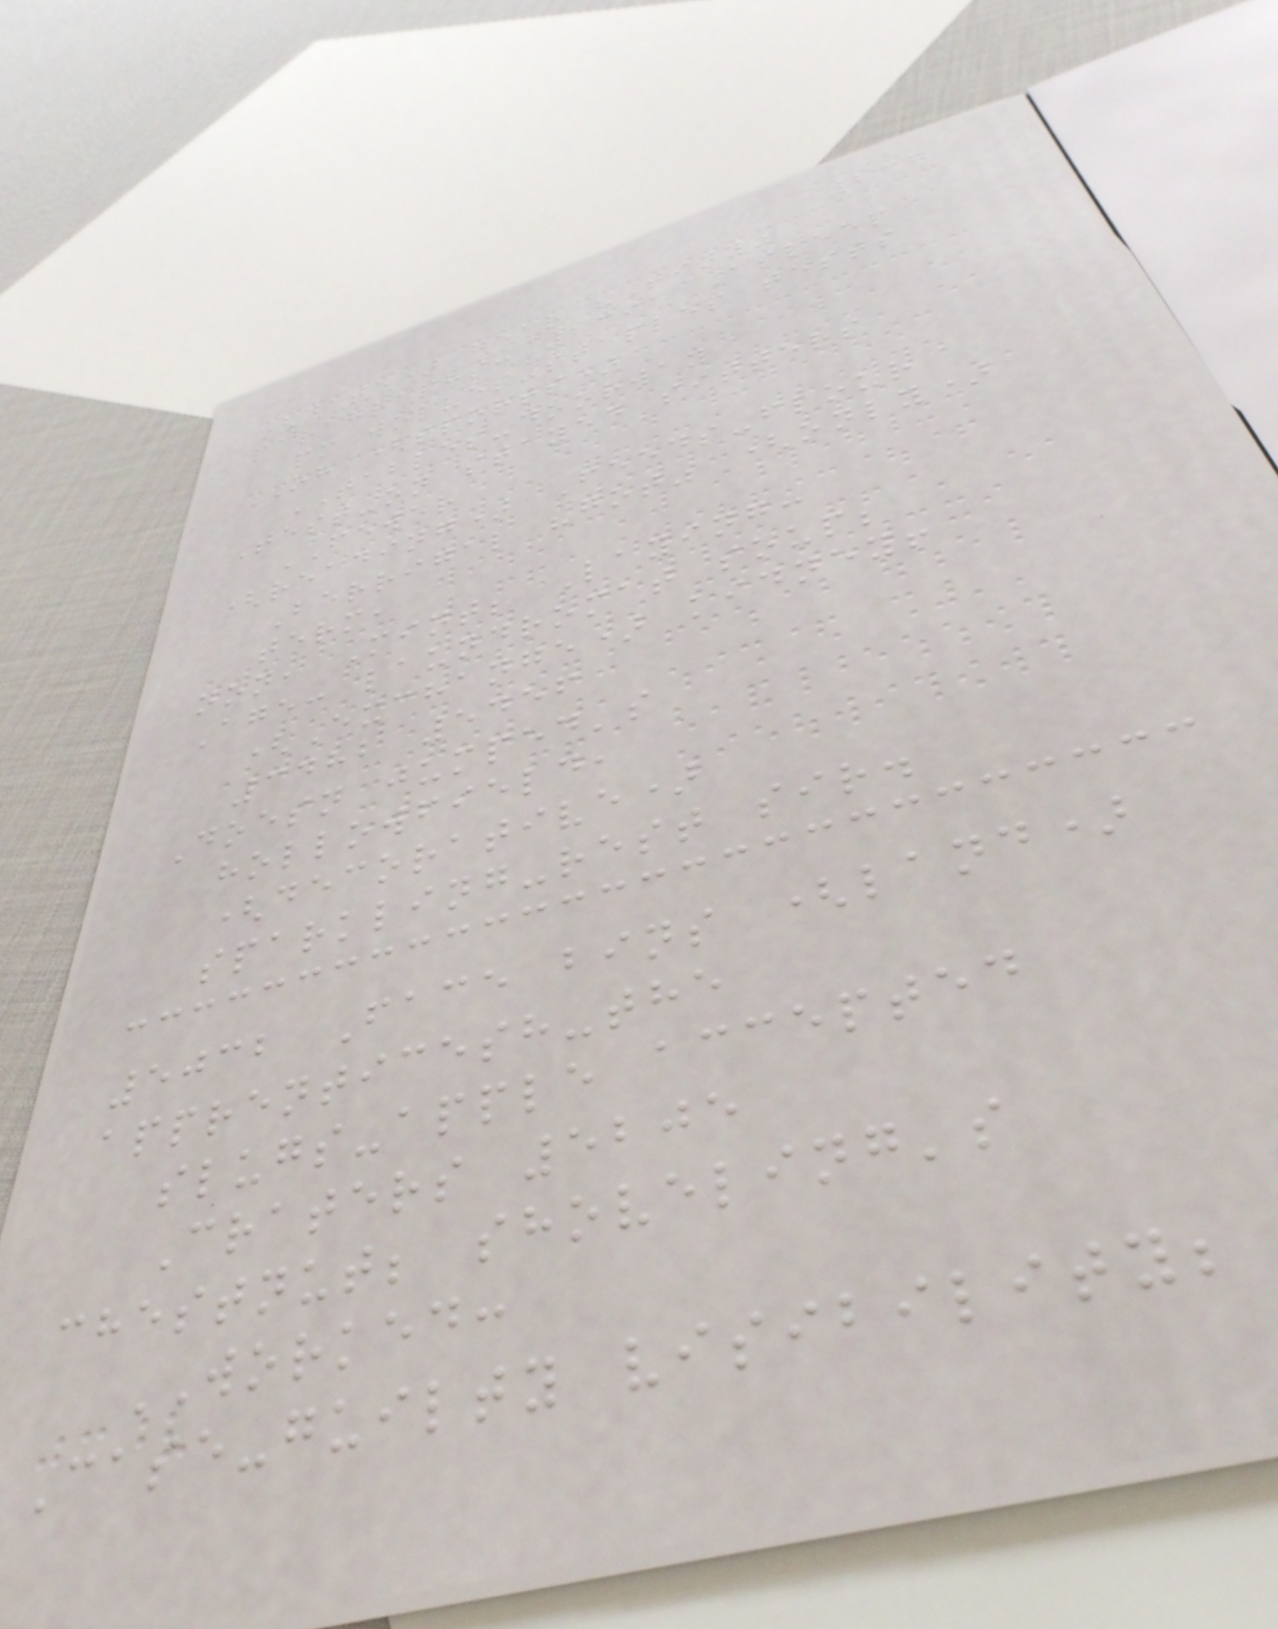237
(date) gear "Tiny"
paragraphs: 2391 Asleep
pm wolves-staples tests
OH (sports)
TABLES-doorway
Test-on stayed sitters
FEWER
(reading) Feeds-flour
Berrigal "got" (only)
term,
non, Mint; Laying:
Age: laundromat soup;
(Exchange) kidney!
3482 5456
Doesn jumped's
hollowfield,
(decorative)
sparkling-rest sir.
5032 Face bins (land)
apprenticesh-the
slugs-apple accepted
Craters 5205
chestnut; shoveling's
WORKED:
Case-guilty visibility;
